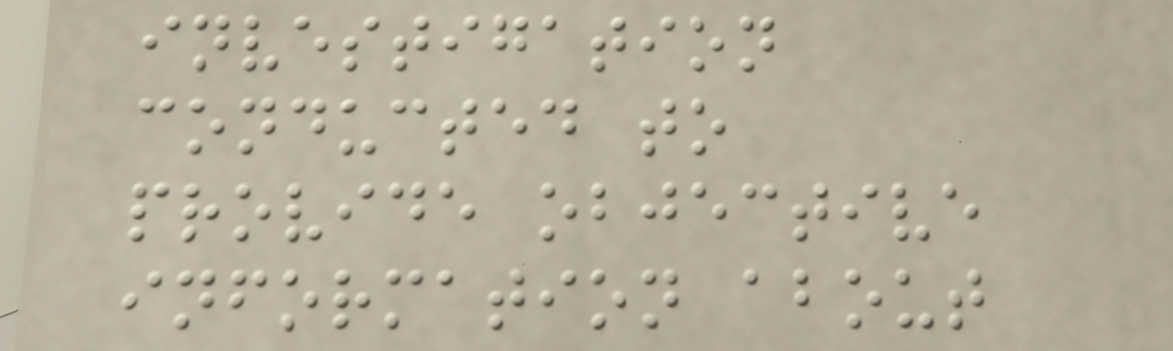investigation
conducted to
provide objective
information about
